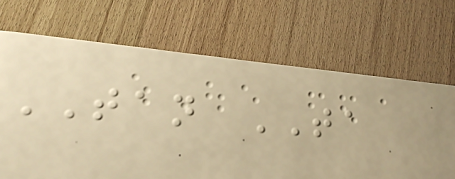TAN TA
